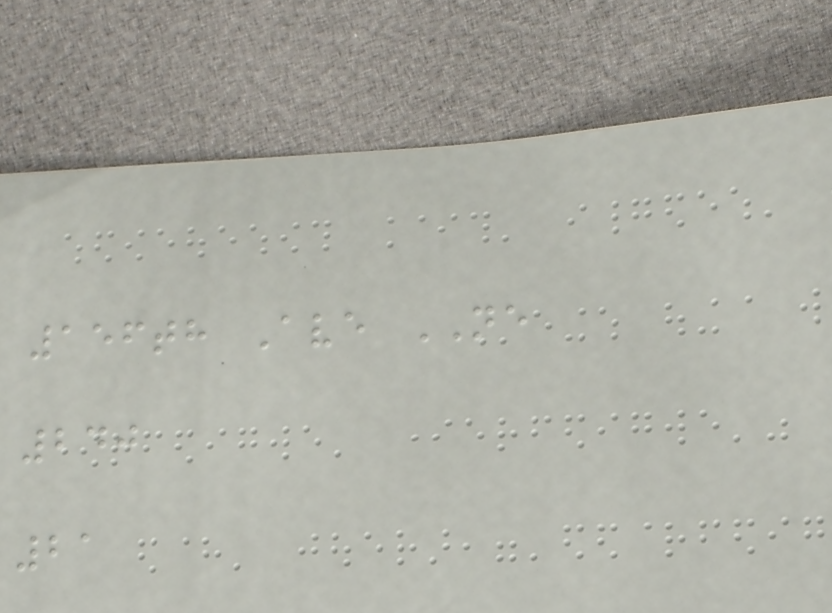156th Ave NE
240
21
